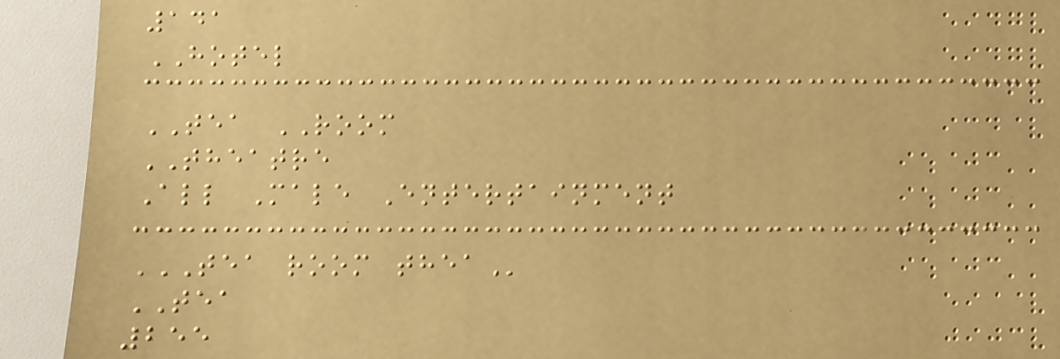141
HOTEL
TEA ROOM
THEATRE
All Male Entertainment
TEA ROOM THEA
TEA
255
